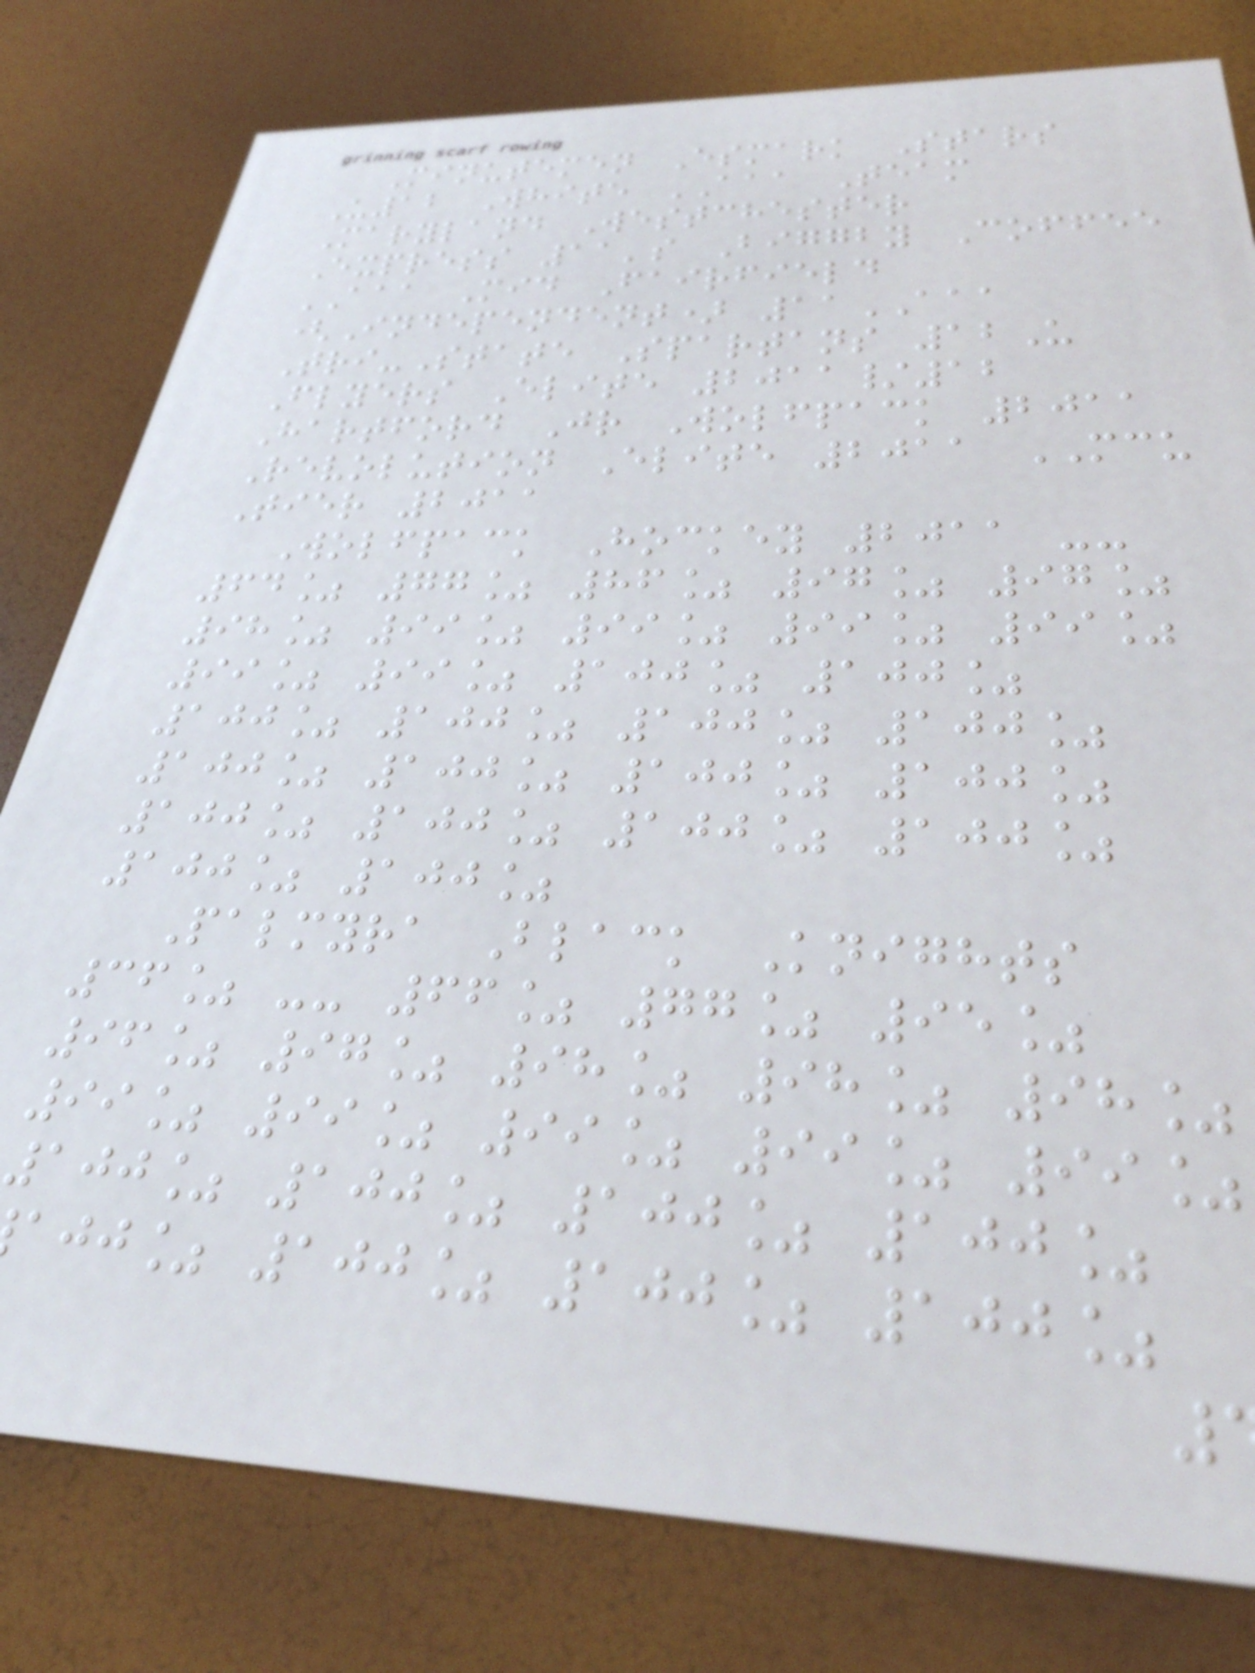Minutemen Esmark Stars
U12 White AAA Team
Maryland Westchester
Express 11's Biggby Coffee
AAA Mid Fairfield
(Independent) 11AAA
Tri-State Spartans 12U
Flyers Elite 2011/12
Hartford Jr Wolfpack 2011
Revolution Elite 2011 MCU
Tier 2011
Wolfpack Hockey 2011 --
64% 77% 86% 97% 97%
98% 99% 99% 99% 99%
99% 99% 100% 100%
100% 100% 100% 100%
100% 100% 100% 100%
100% 100% 100% 100%
100% 100%
Palmyra Black Knights
36% -- 66% 77% 95%
96% 97% 98% 98% 98%
99% 99% 99% 99% 99%
100% 100% 100% 100%
ajj% 100% 100% 100%
